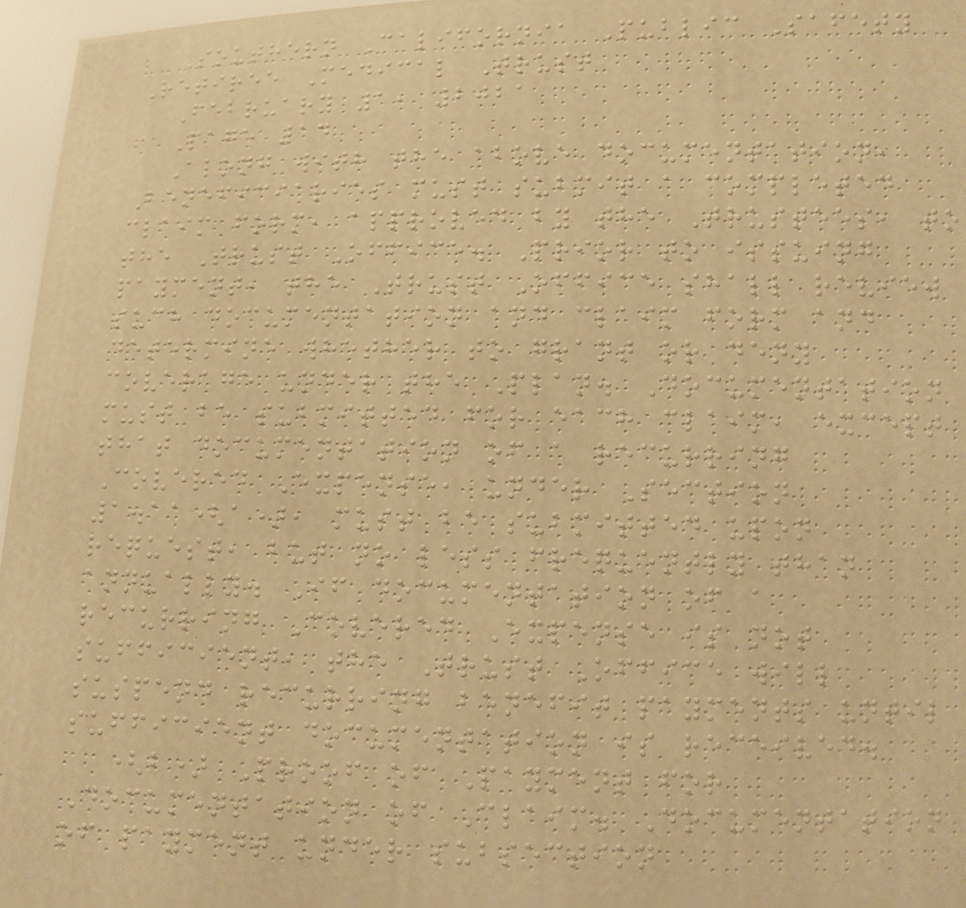Southern California Public Safety
Retiree Medical Trust
February 1, 2021
Page 14
Along with the above documentation,
Beneficiaries must submit a completed
claim form, approved by the Trustees, to
the Trust Office. Prior to issuing
payment, the Trust Office shall review
such documentation and claim form and
determine whether to grant or deny
coverage under the Plan. Documentation
must be submitted for each claim, except
that documentation of a recurring
Covered Expense, under Section
1.11(a), must be submitted upon
request, but no less frequently than
annually. If documentation of a
recurring Covered Expense is not
sufficient, the Trust Office will
suspend recurring benefit payments until
sufficient documentation is received.
(b) Proof of Payment for
Documentation of Claim. Documentation
of payment under subsection
